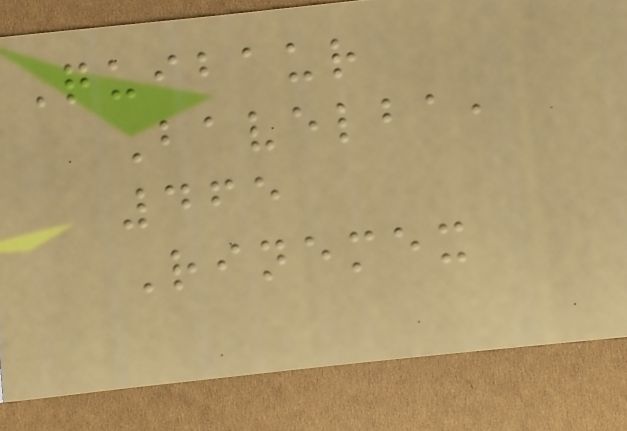Quibaur
Bavelba,
465
Rinemex
